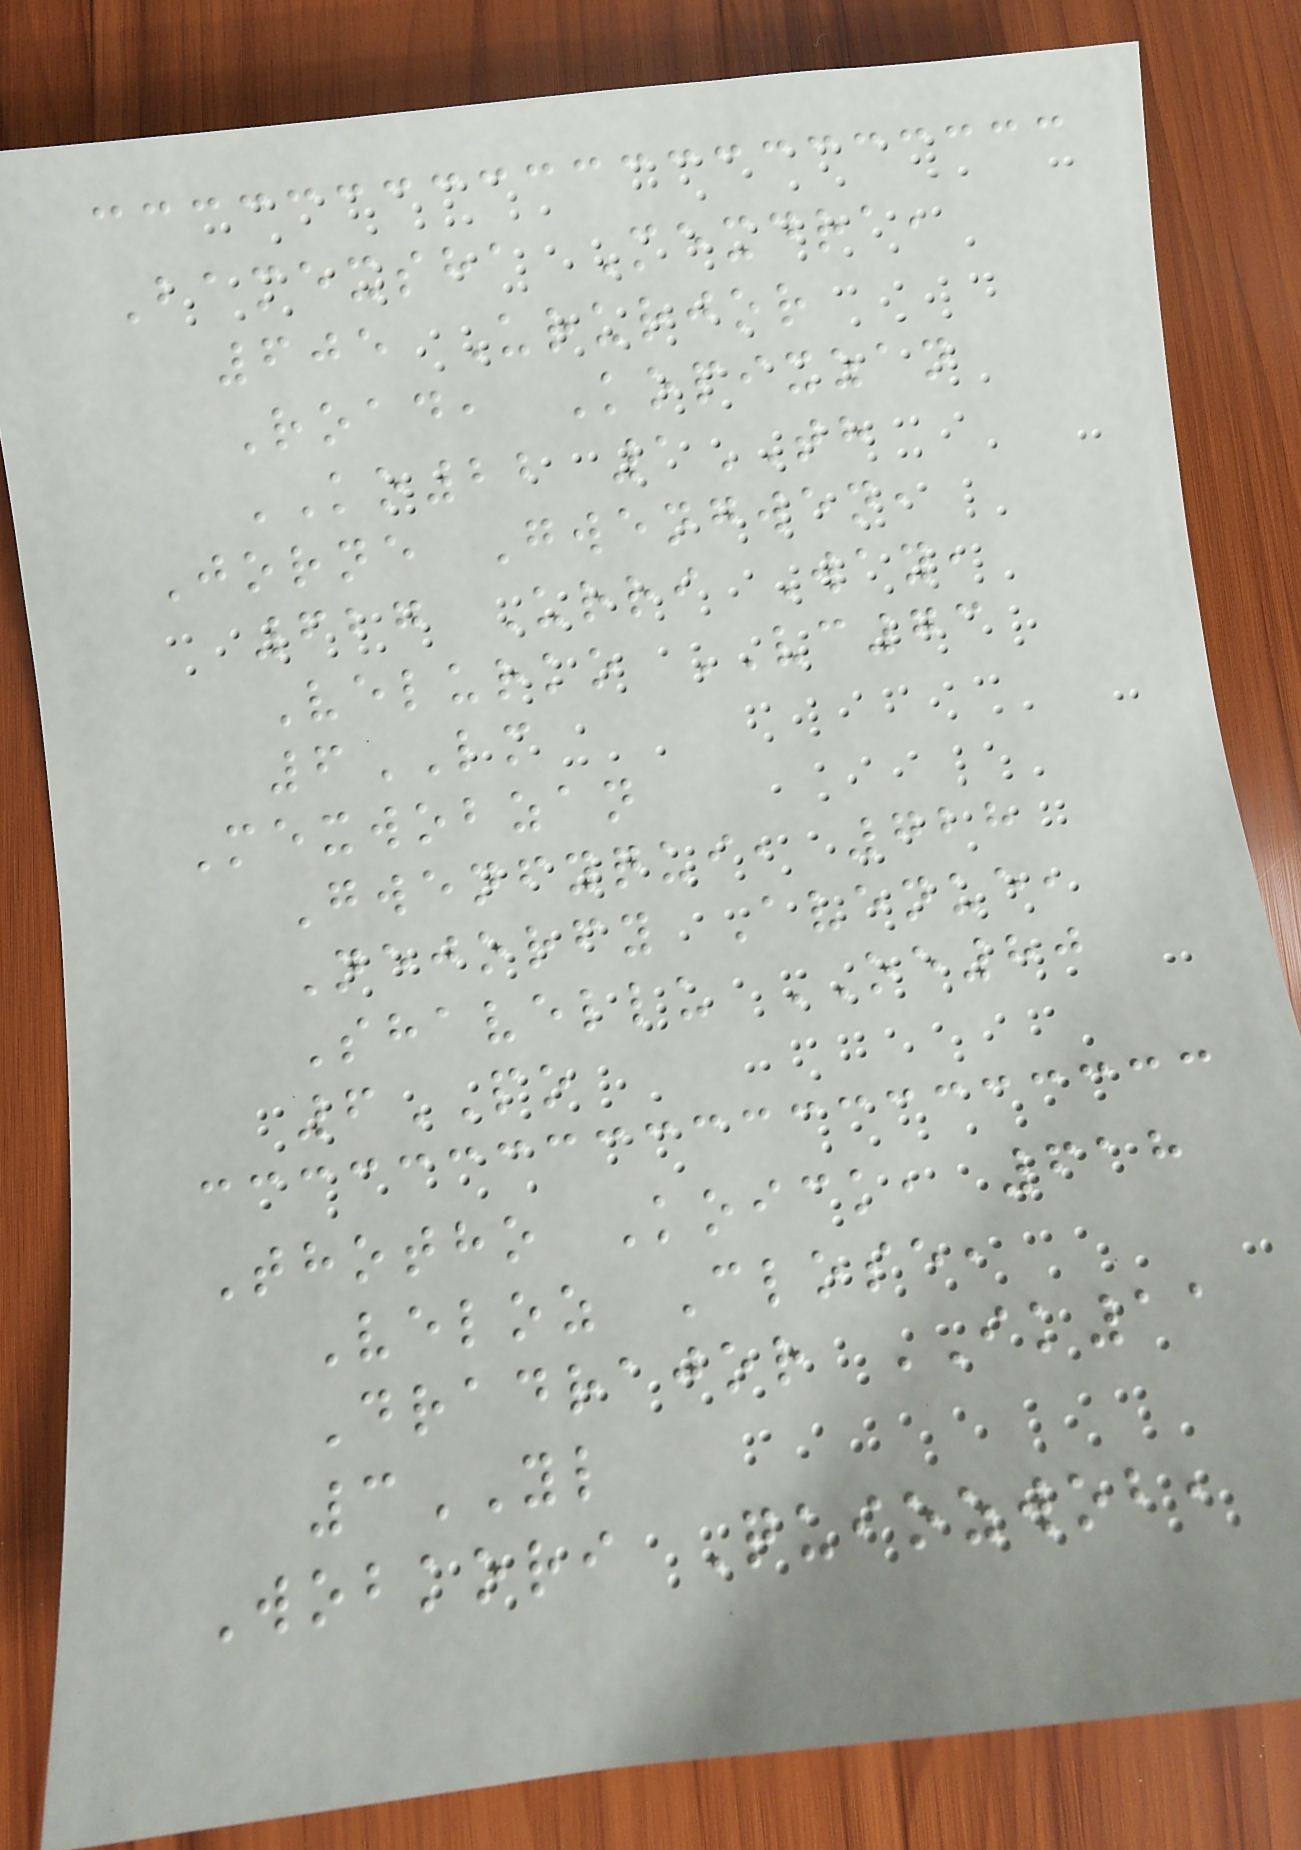Bamexsha Mexdra,
605 Ururjor
Road, Kopixzan
KO22 1TH
Jorne Gwengwen,
627 Urri Way,
Velurko VC73
6LM
Mexwobzan
Gwenfyqui, 728
Nejorfy Avenue,
Shavellu OE80
6PO
Thotho Koick, 618
Veloz Close,
Dradrajor IK11
3YL
Wobkori Quiozwob,
